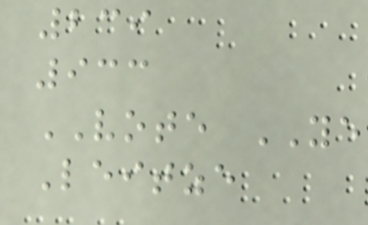239
933
VOTE YE
Leitze
